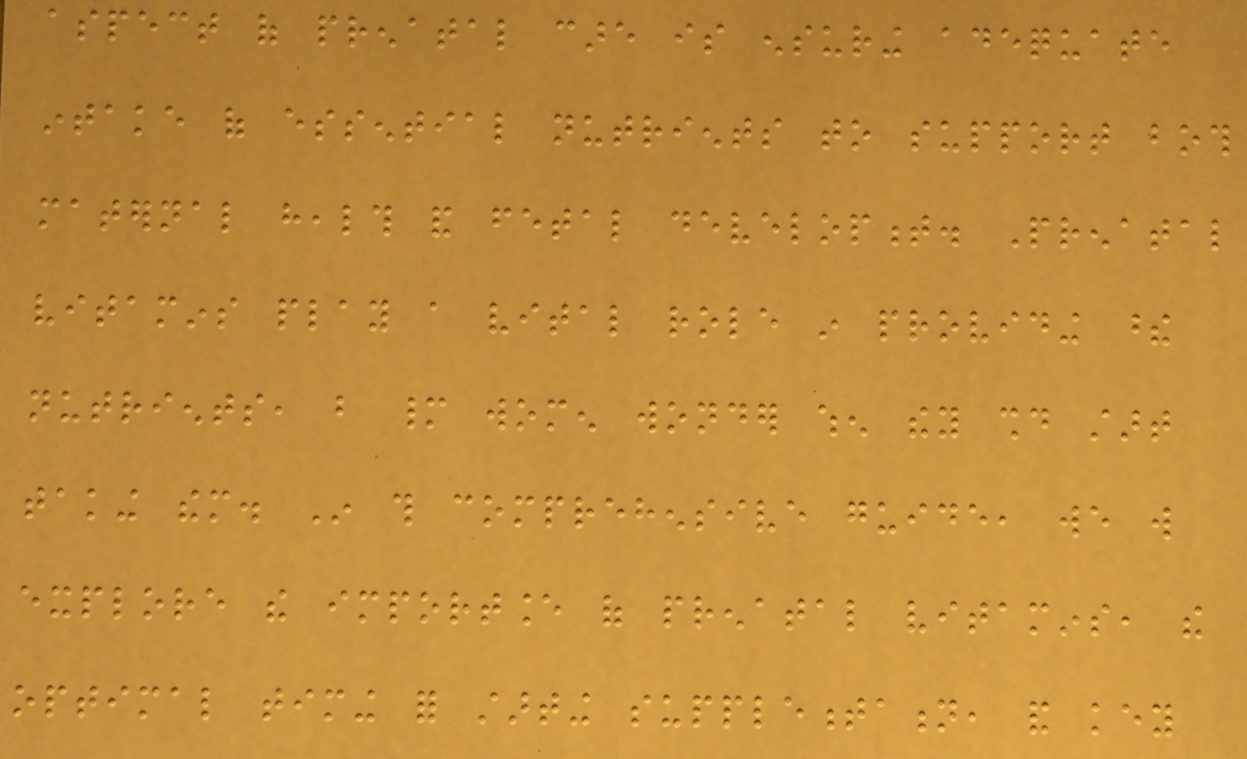aspect of prenatal care is ensuring adequate
intake of essential nutrients to support both
maternal health and fetal development. Prenatal
vitamins play a vital role in providing these
nutrients, but many women wonder when they should start
taking them. In this comprehensive guide, we will
explore the importance of prenatal vitamins, the
optimal timing for starting supplementation, and key
